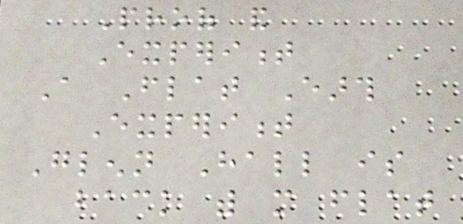Proof and
Experiment
A Flat Earth
Experiment
Glenn Hall is
back with more flat
